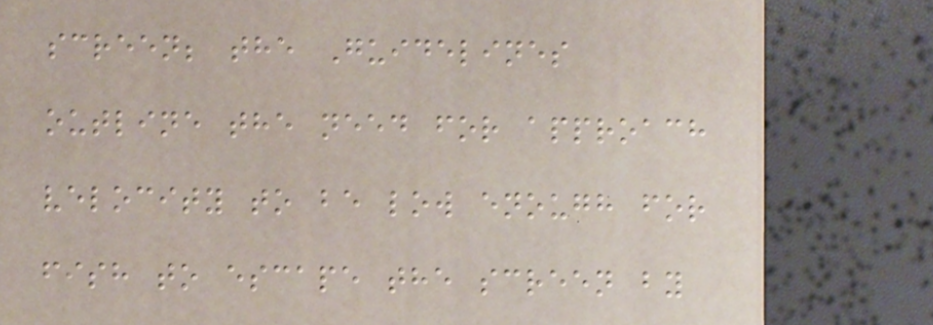screen; the Guidelines
outline the need for approach
velocity to be low enough for
fish to escape the screen by
